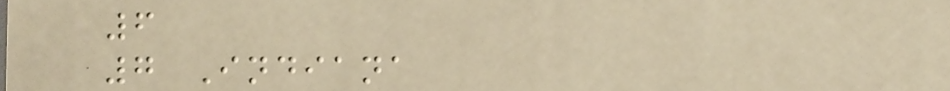6
7 Indiana
